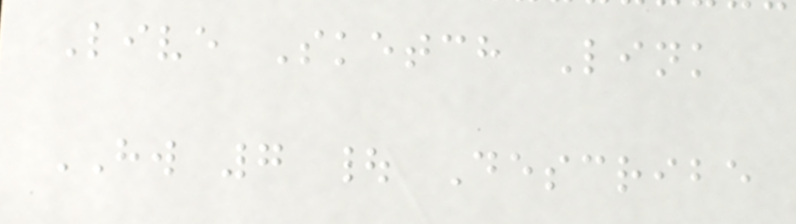Live Sketch Link
HW 7 | Describe
